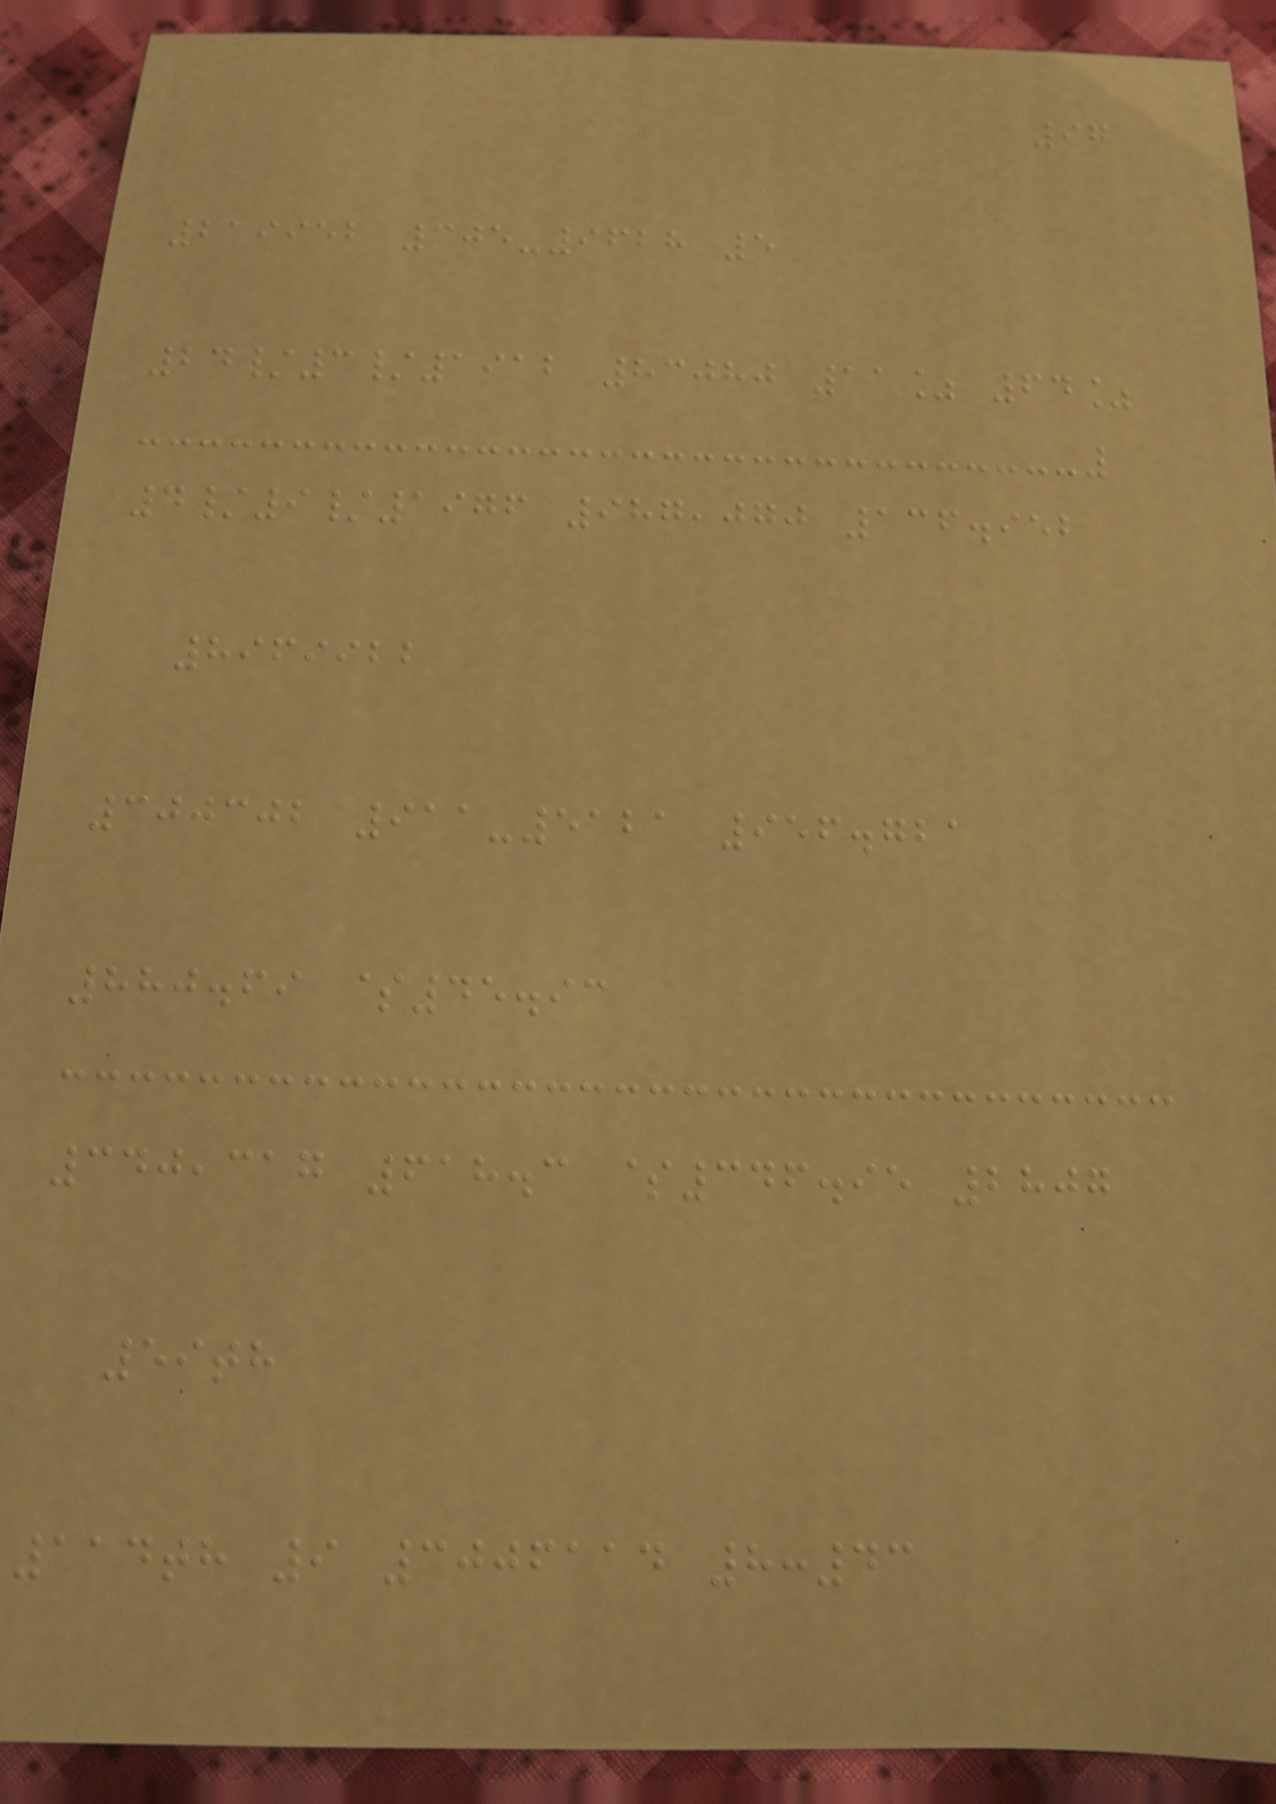97
219952 305-9628 5
24/3/1912 83080 11% 64%
4/9/1976 987,070 136.952
8969922
300302 911-5121 956.721
880.69 $45.93
340,317 618.3 $346.95 2807
59th
114th 9 3006114 8:43
